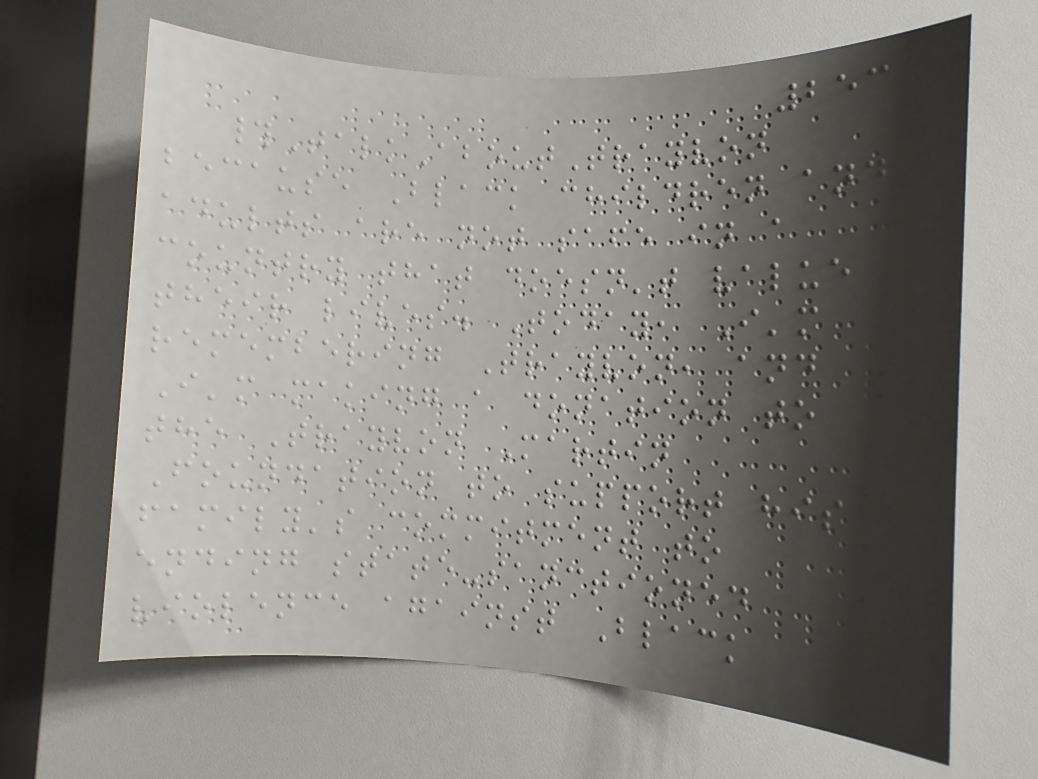253
#TalkAboutTrayvon
because Black children and
adults are not safe in a
country that doesn't value
their lives. Today, I'm
remembering Trayvon, and
I'm making a donation to
the Trayvon Martin
Foundation to support his
family's commitment to
ending state-sanctioned
violence against Black
